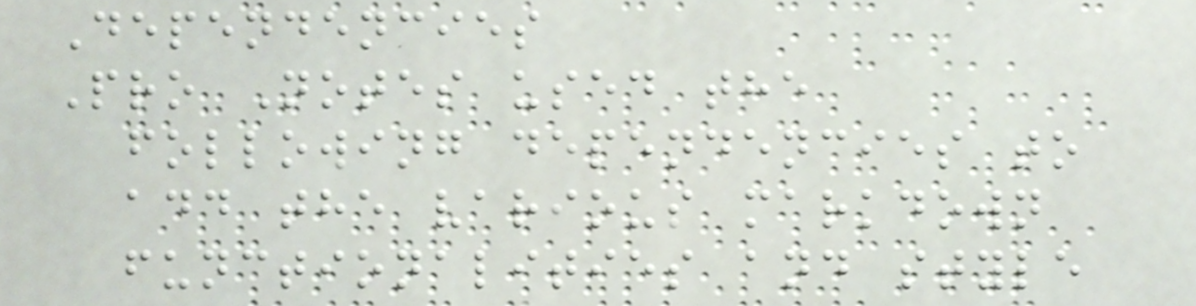Dependencies
Pro Notes used the
following dependencies to
add the various markdown
functionalities and style
